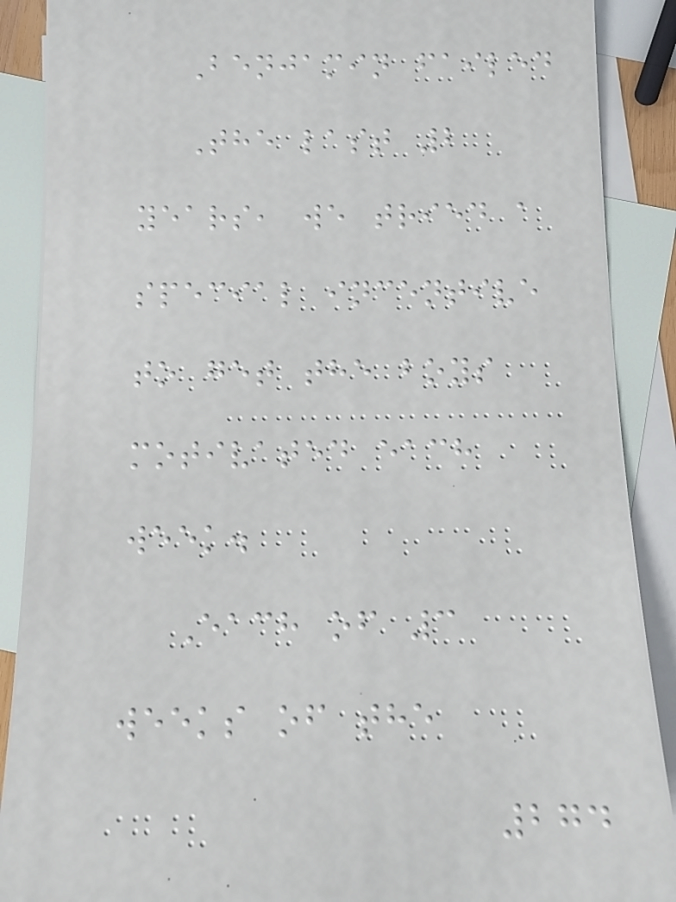Benjamin failed
The last 2
years, we tried a
special incentive
to get the boys
motivated each
week.
Each of 3
weeks of the
274
